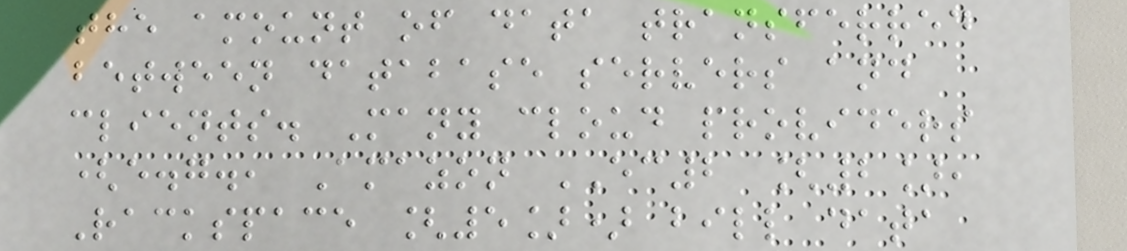the amount of data transferred
between database servers and
clients. Many cloud providers
(e.g., Amazon EC2 [2],
Rackspace [5]) bill data
